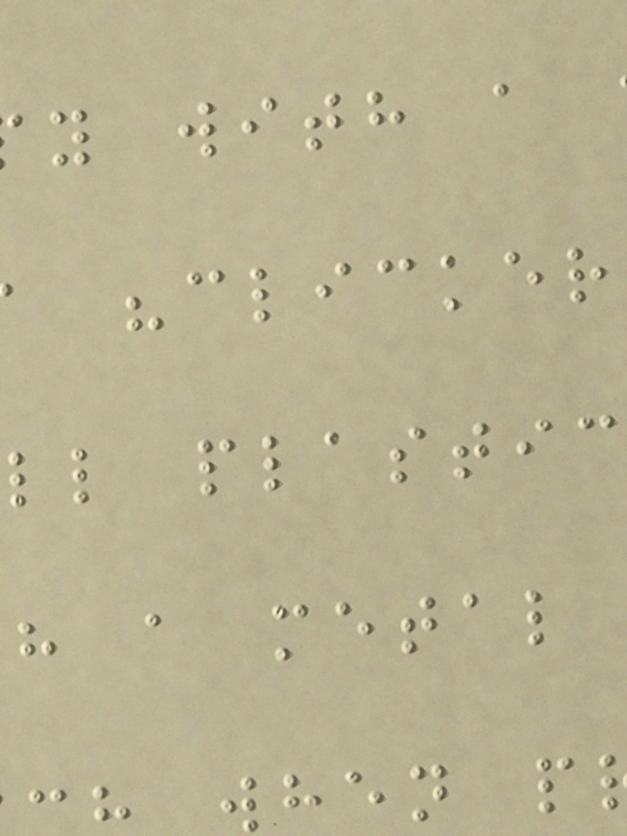y with a
"clicker
ll plastic
h a metal
when p
